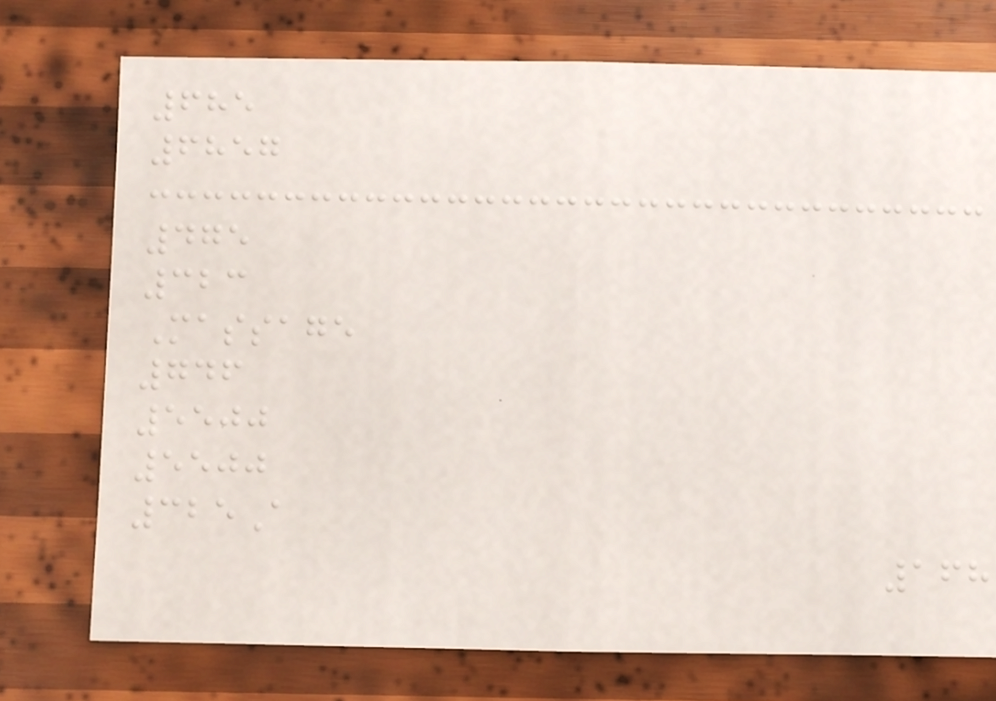685
6857
475
323
Massage
746
5500
5500
325A
168
